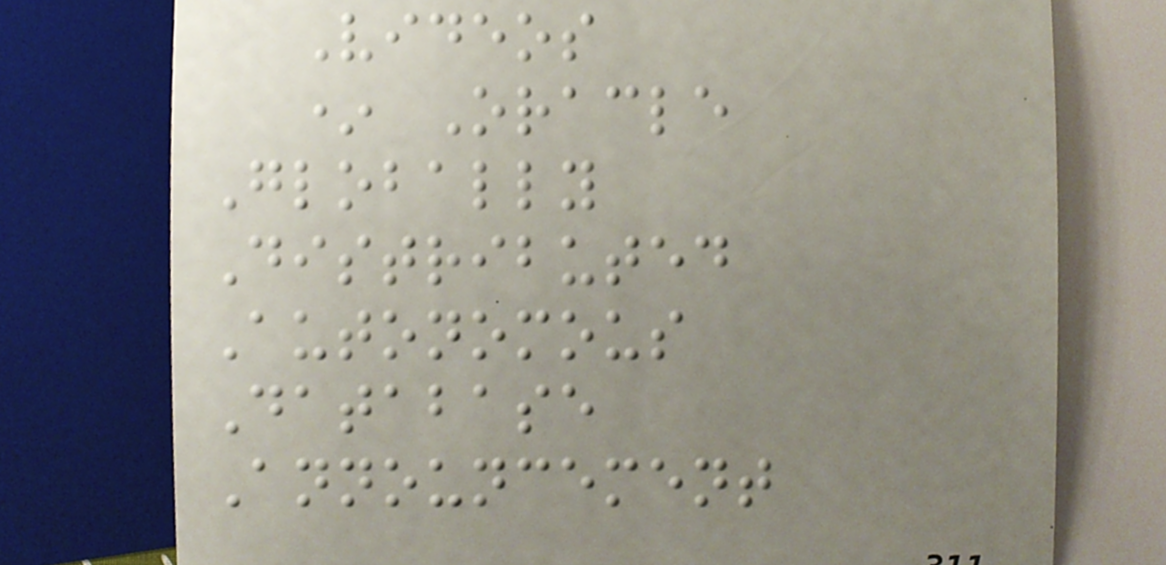Videos
* Oracle
Globally
Distributed
Autonomous
Database
Announcement
